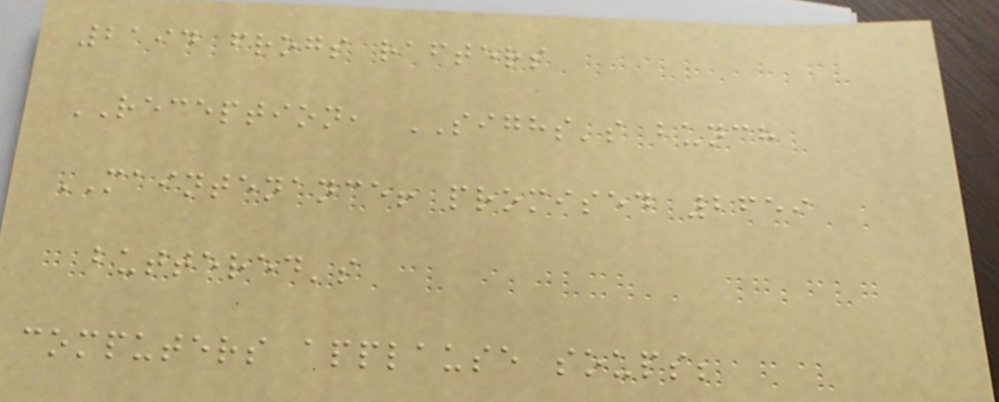2194 frogs rafters
RECEPTION, SIGHS's bunch
MAINTENANCE! promised 2659
buttered's
computers applause soups;
